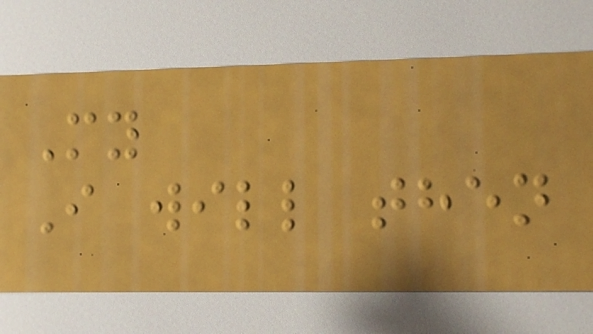My
I will then
